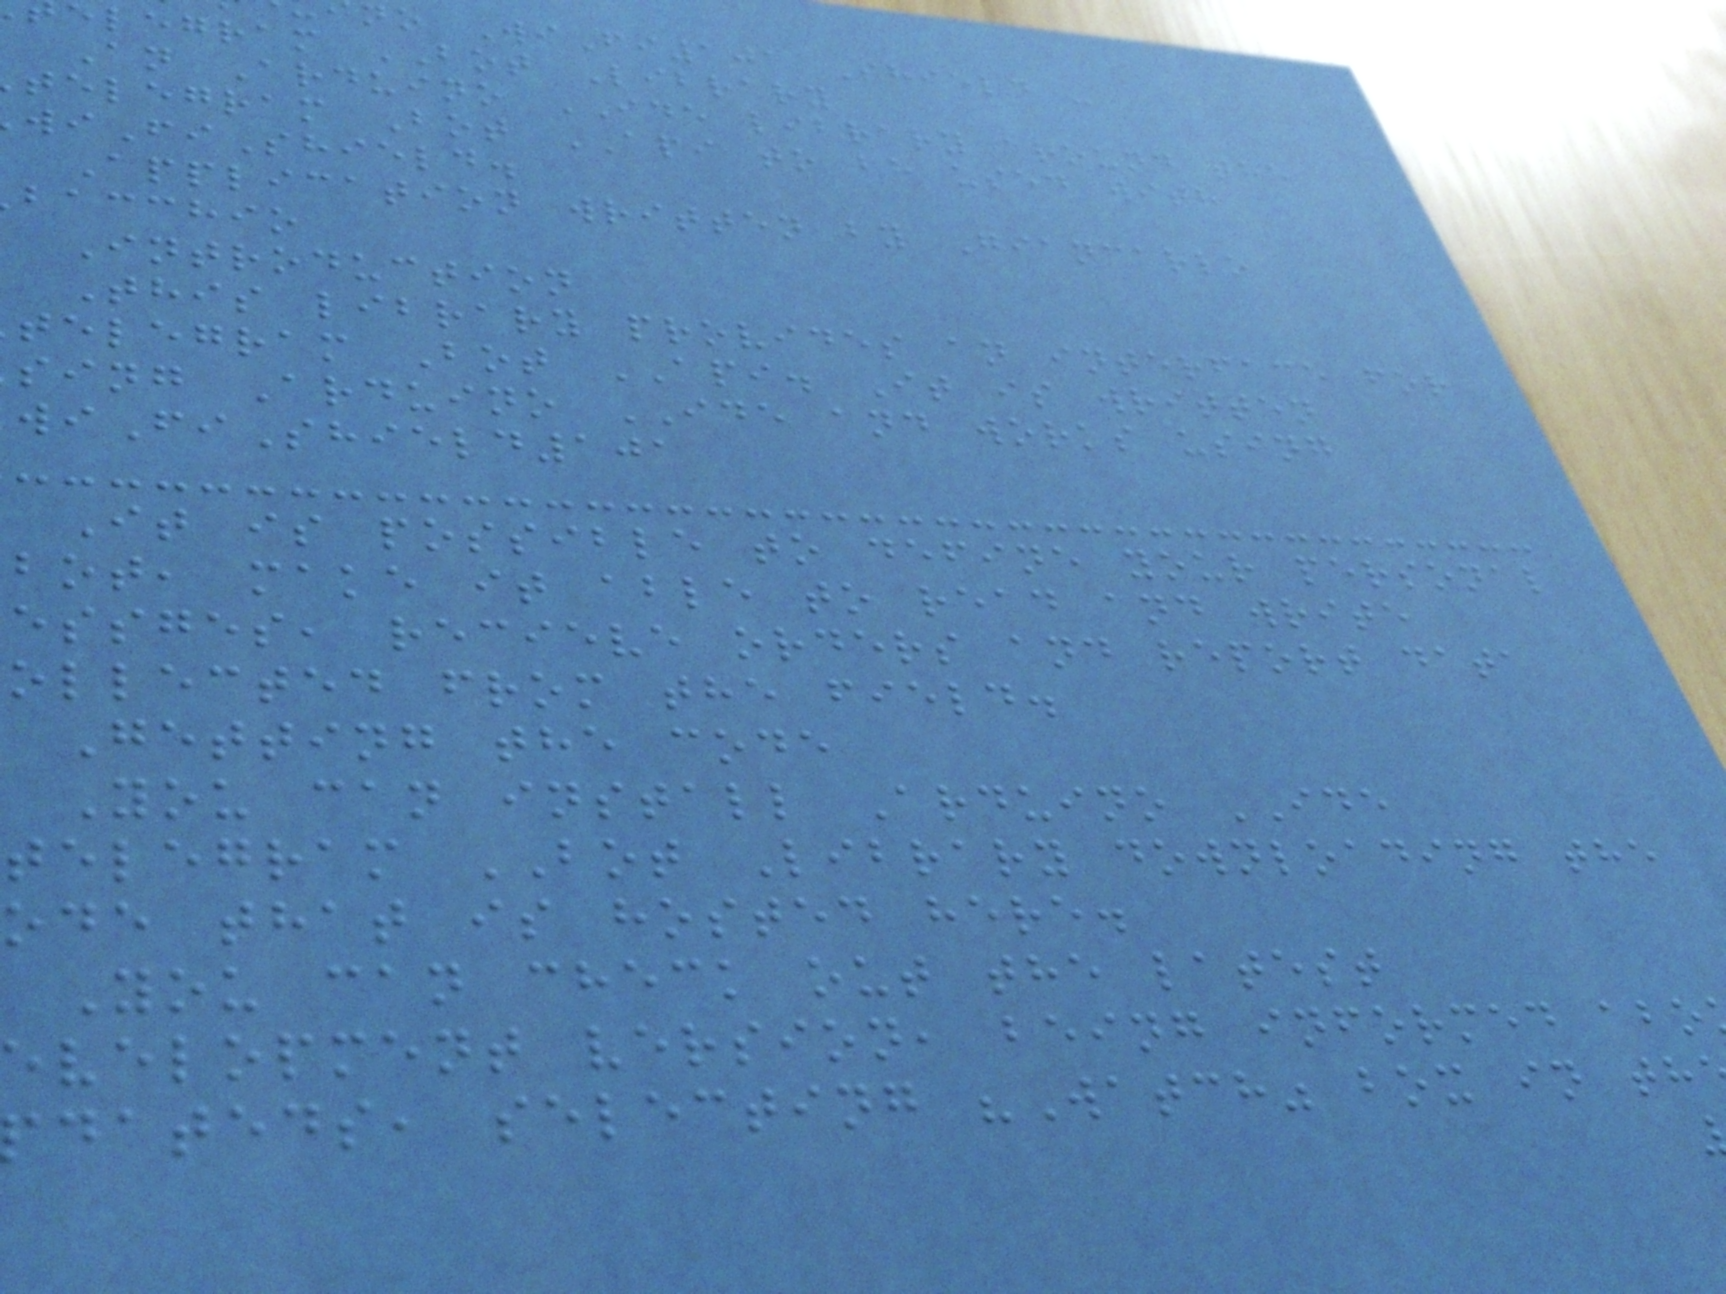no WiFi101 Shield -
legram BOT Library
An Arduino IDE library around the
telegram Bot API to be used with
iFiShield.
Application written by Giancarlo
bacchio
Introduction
This library provides an interface for
telegram Bot API. It is written
sing Arduino IDE and works using
iFiShield101
It is possible to define your personal
bot, make it able to read and write
essges, recieve orders and report data
ollected from the field.
Getting the code
You can install Arduino IDE
telegram BOT Library downloading the
ode that is hosted here.
You can check out the latest
evelopment version, being informed abo
dateds, selecting "Watch" box in th
